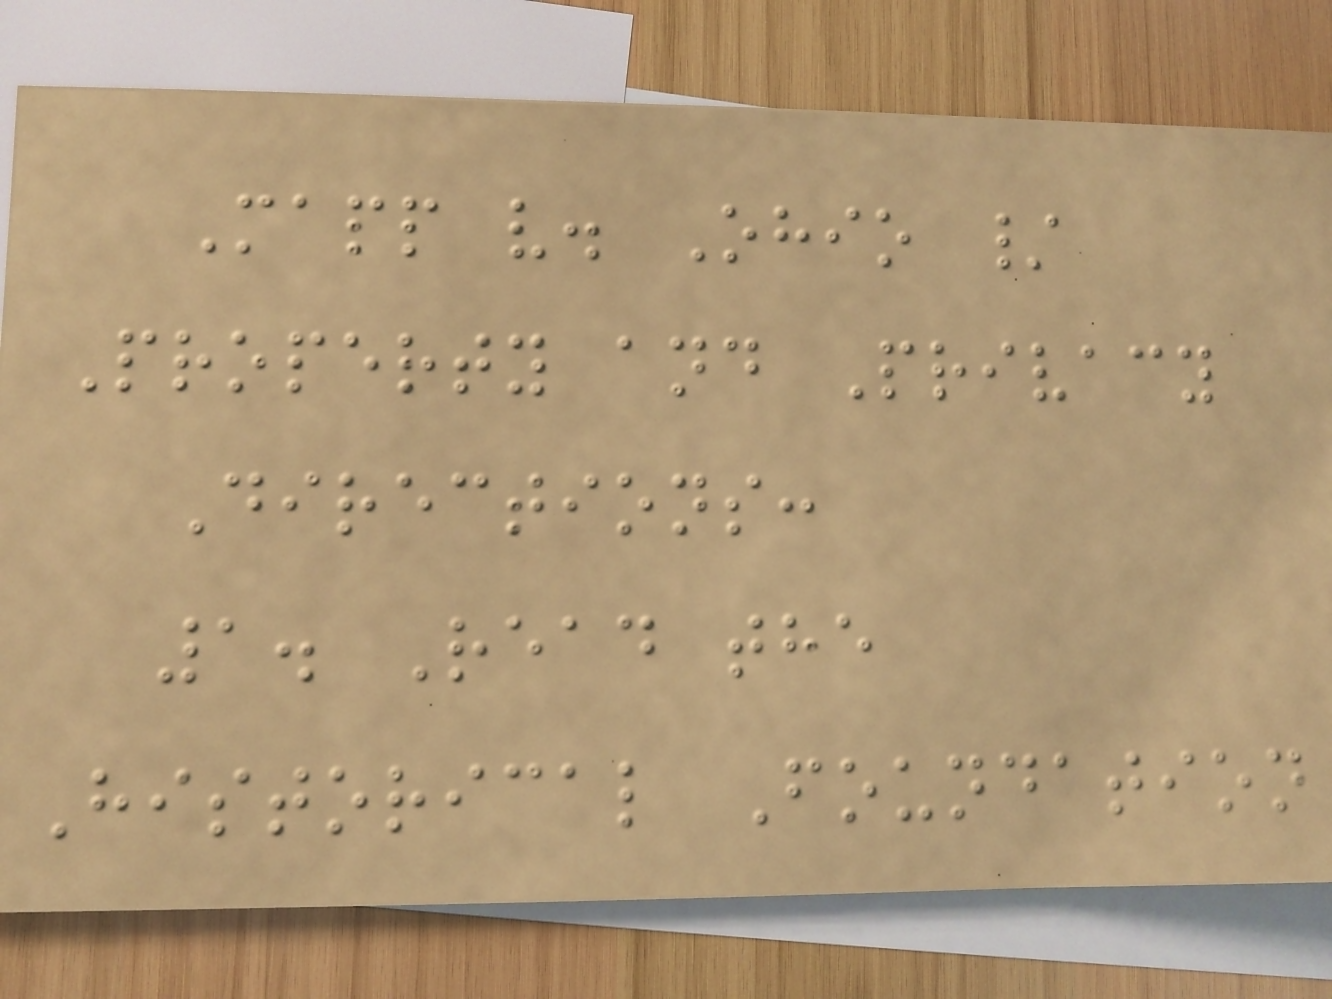Mapp v. Ohio /
Property and Privacy
Directions:
1. Read the
Historical Foundation
